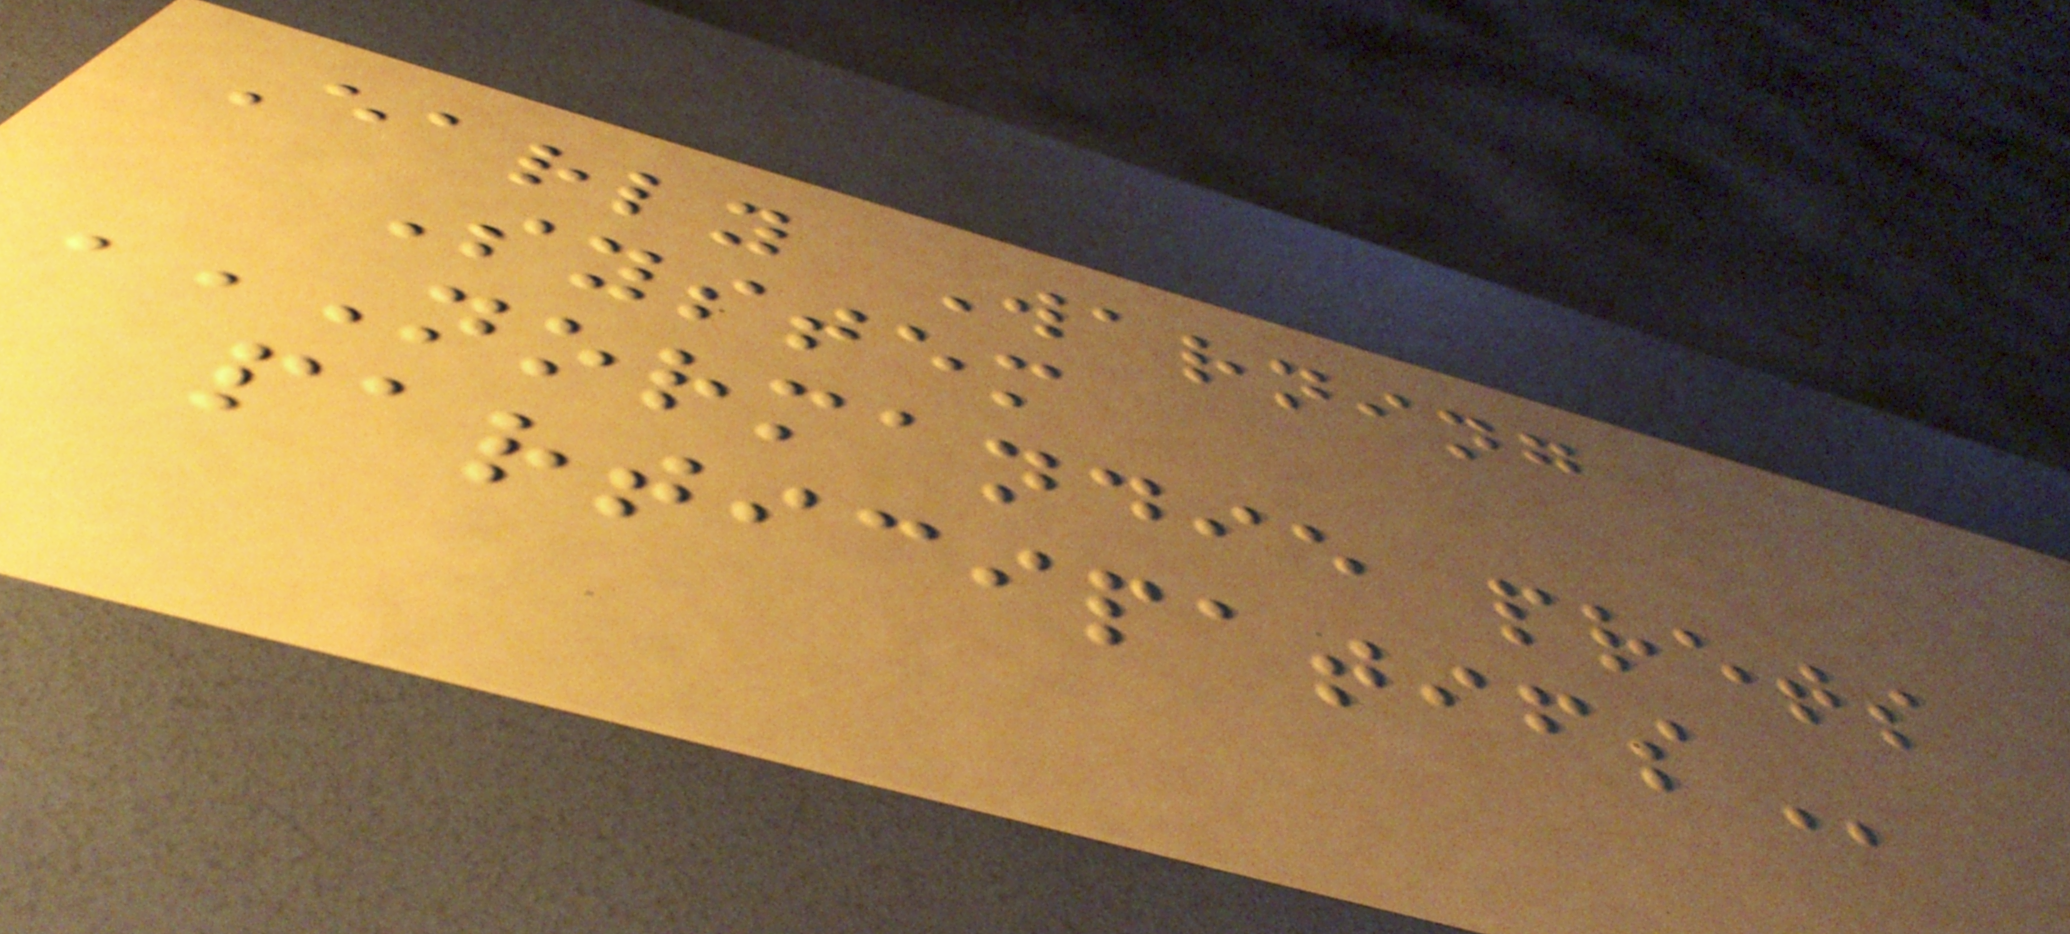Early Warning
System
NORMANDIE PRETS
PARTICIPATIFS
